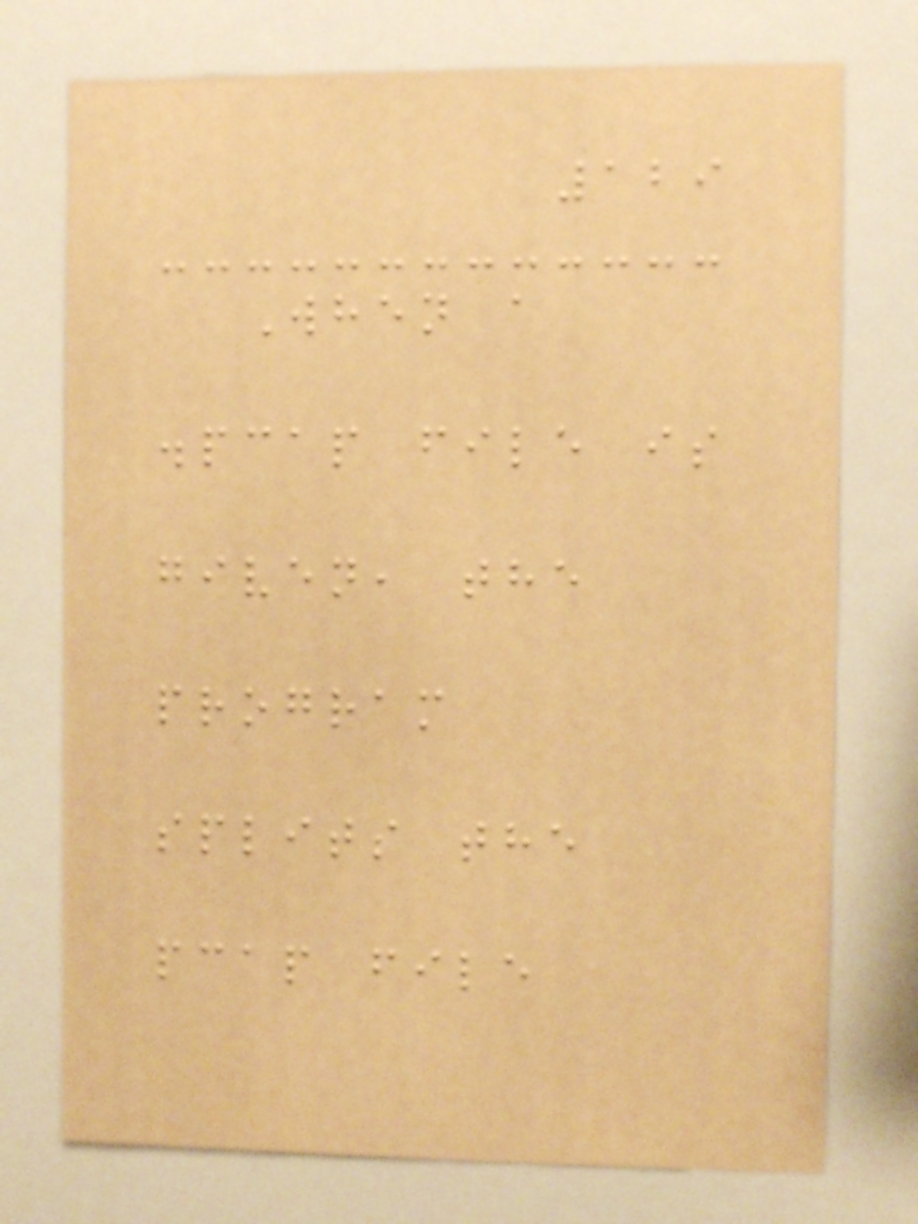129
When a
.pcap file is
given, the
program
splits the
pcap file
